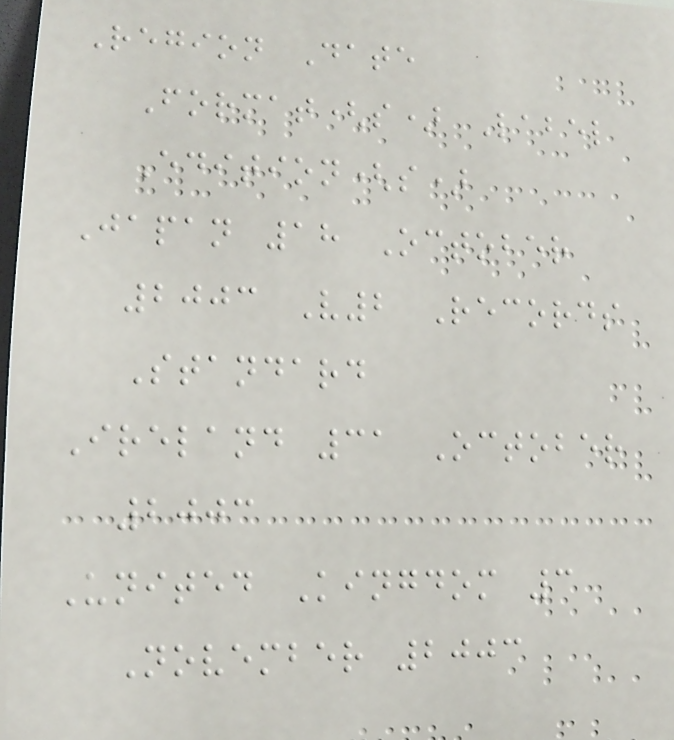Region Date
Format(s) Label
Edition(s)
Japan 18 October
2003 V2 Records
Standard
Ireland 31 October
2003
United Kingdom 3
November 2003
